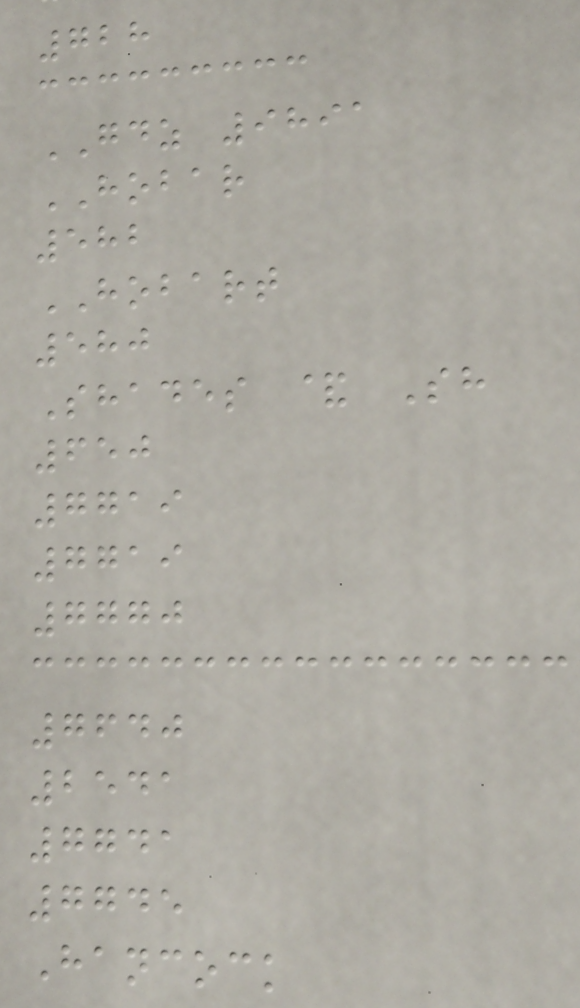728
GDZ 9891
HOBAR
582
HOBART
580
Shades & Sh
650
7719
7719
7770
7640
2541
7741
7745
Hancock
